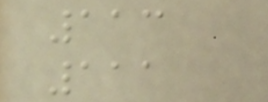113
111
